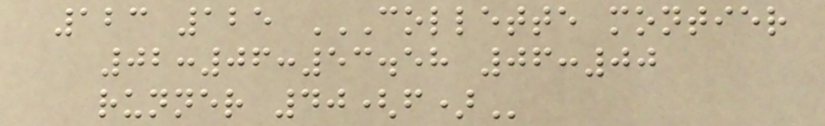123 125 COLLETTE MONTIER
02:06:53.58 06:00
RUNNER 40(F)
